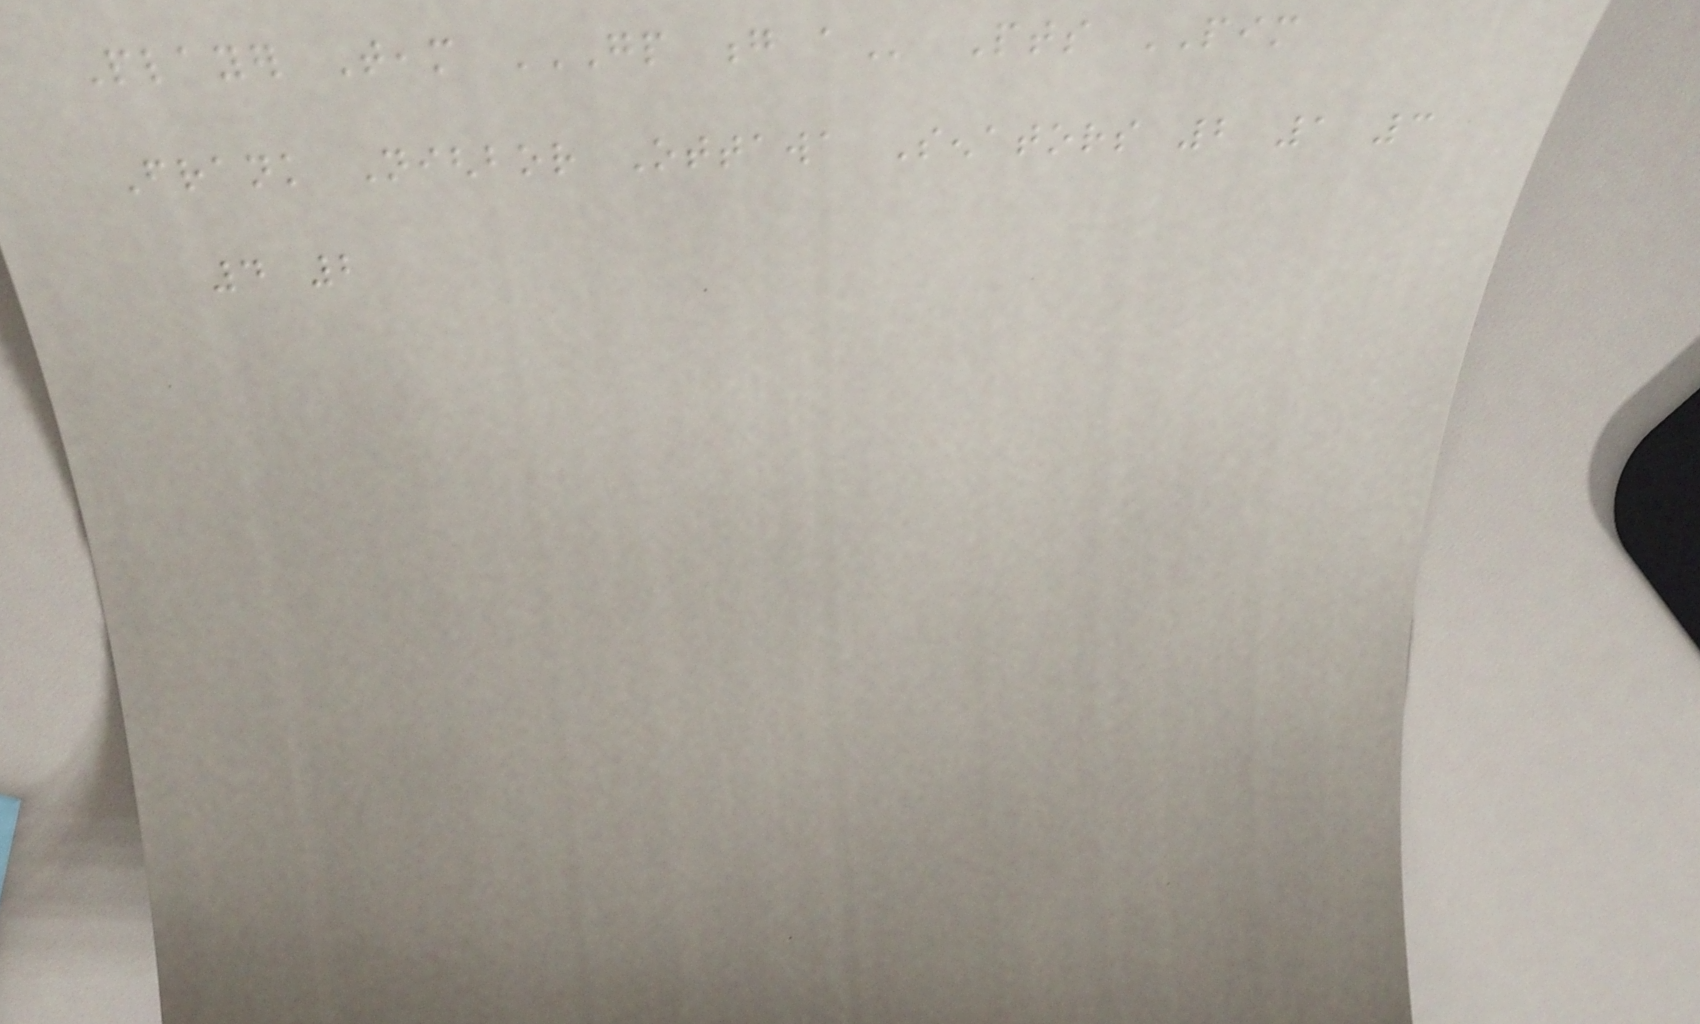Player Team GP G A Pts PIM
Frank Nighbor Ottawa Senators 2 1 3
4 2
